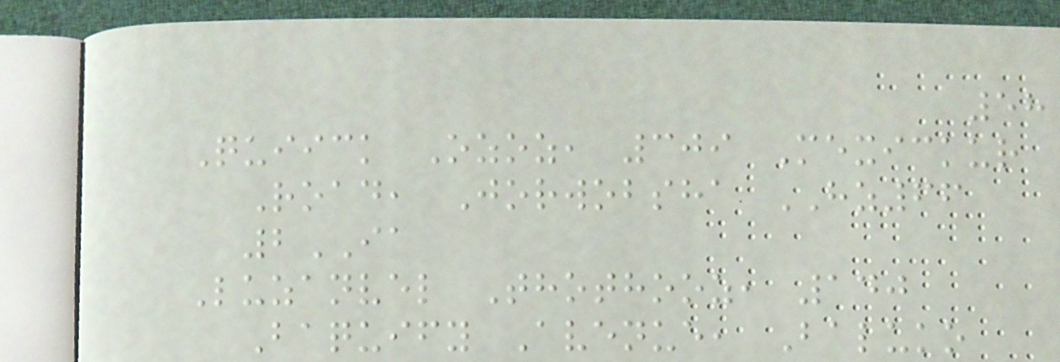58
Quiick Ozoz, 309 Mexickur
Road, Jorwobsha HZ66
2IA
Luzanvel Thothooz, 140
Baquify Avenue, Baluko
